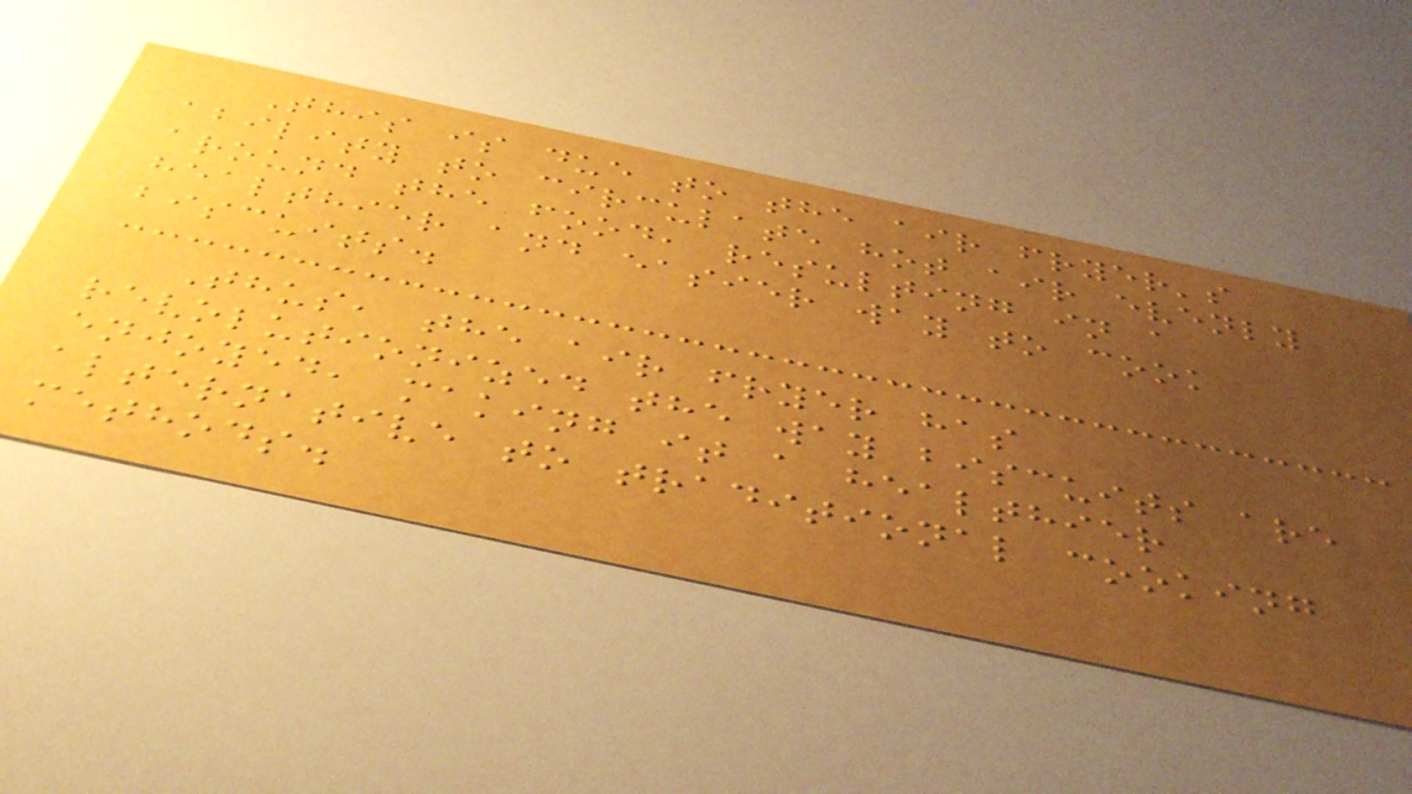This is due to the air fryer's
ability to circulate hot air evenly
around the food, resulting in a
healthier and easier way to cook
biscuits.
Thus, the air fryer has
revolutionized the way biscuits are
enjoyed, making it a healthier
alternative to traditional cooking
methods.
